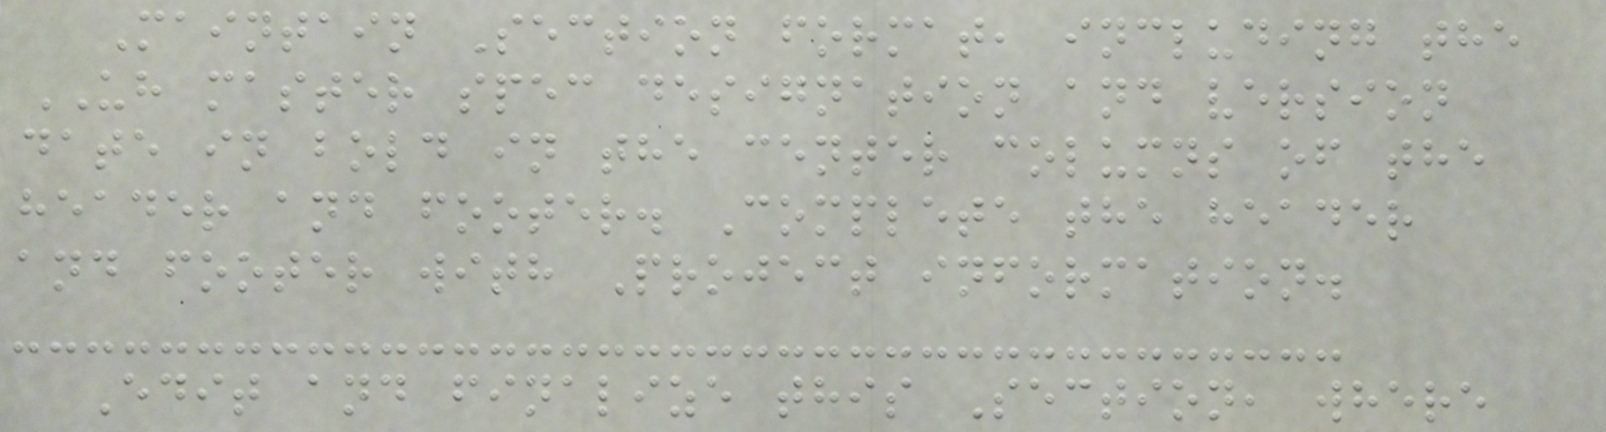Maintain Section format, including the
UH master spec designation and version
date in bold in the center columns of the
header and footer. Complete the header
and footer with Project information.
Edit and finalize this Section, where
